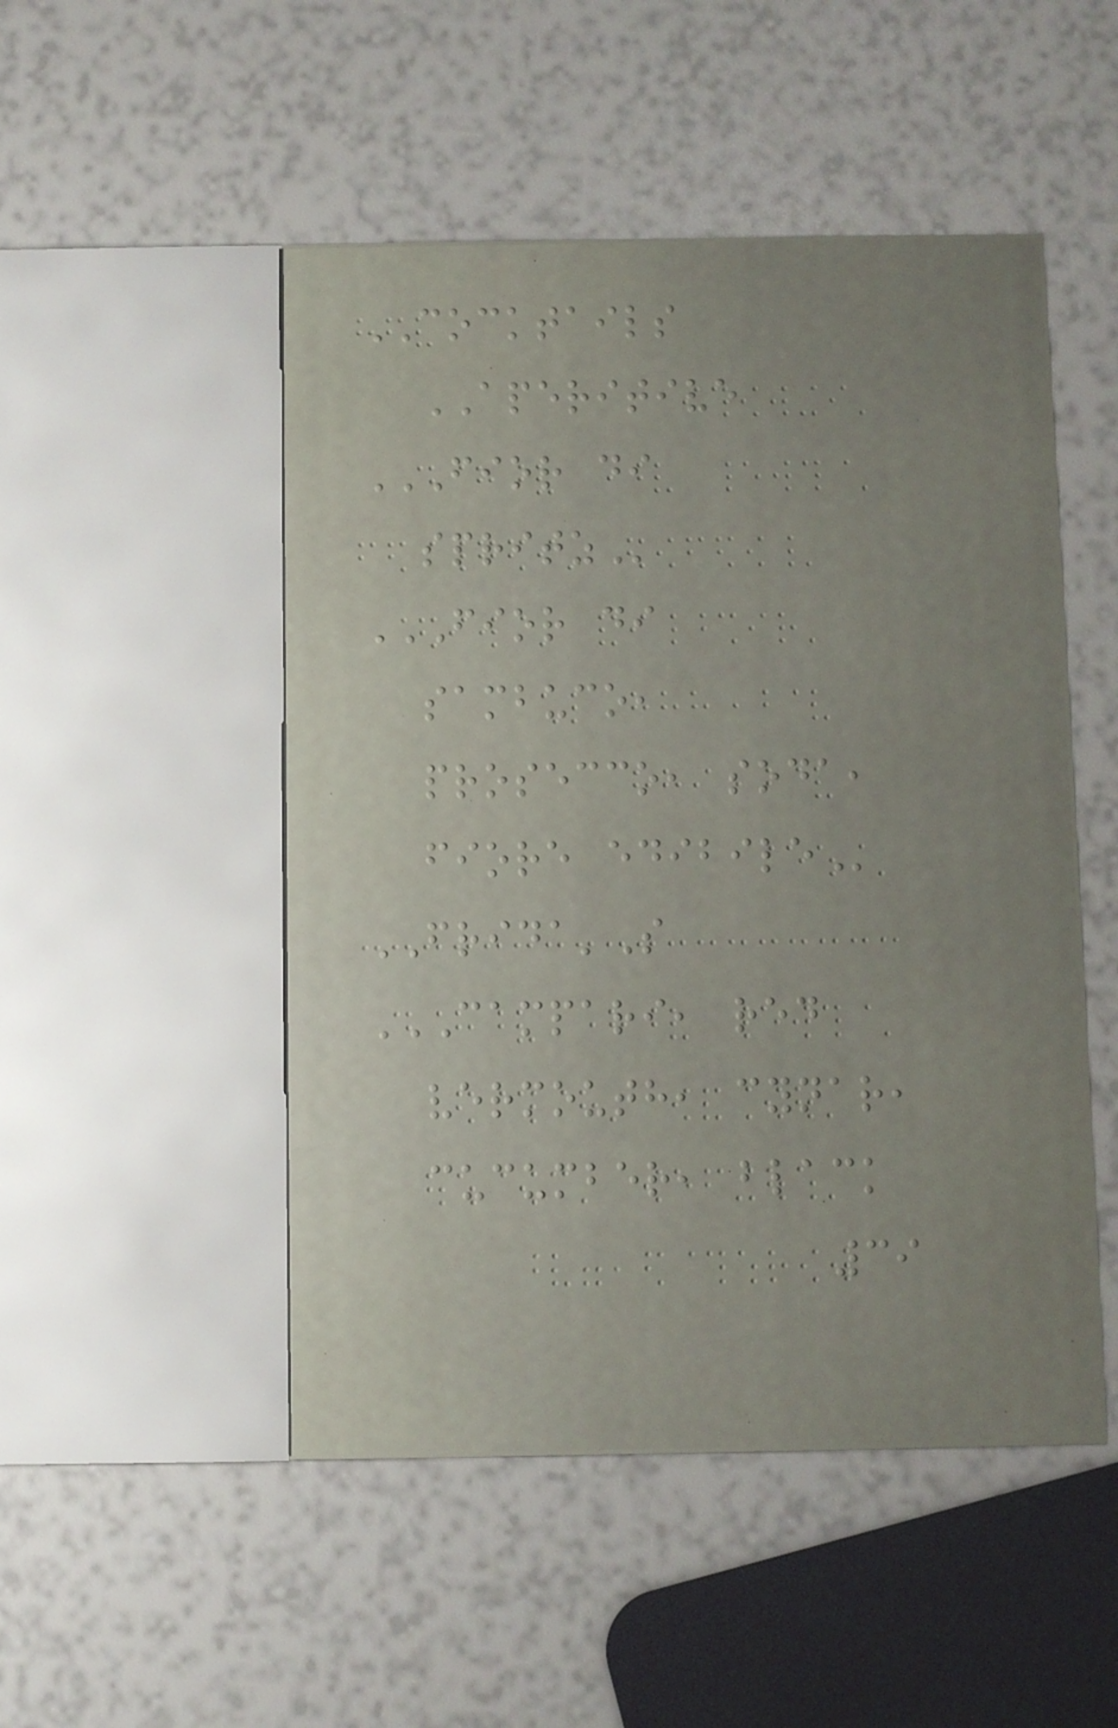COCKTAILS
APERITIVE
FIOR DI
SPRITZ
FIOR DI
SAMBUCO,
PROSECCO, SODA,
FIORE EDIBILE
FRIDA'S
CAMPARI, RED
VERMOUTH, CYNAR,
CUCUMBER, BLACK
39
